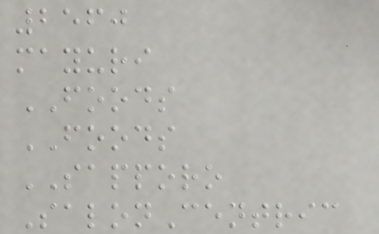2560
mayuri
FOODS
FOODS
SAPPORO
SalonCentric
